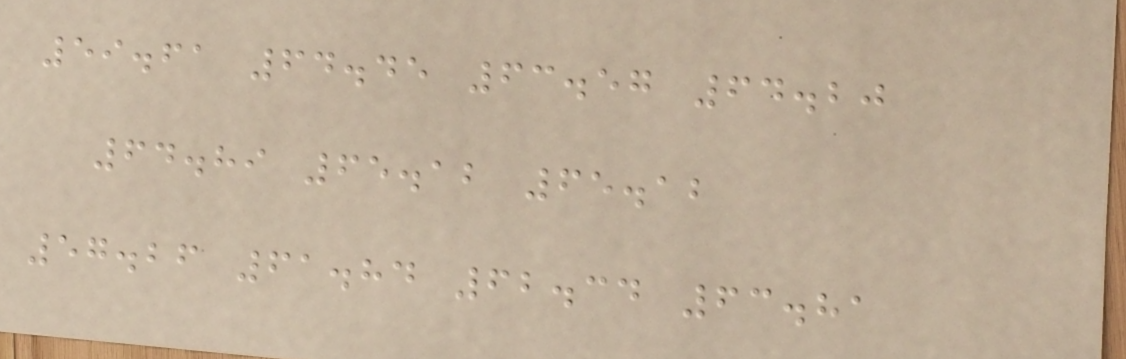59.61 64.45 63.57 64.20
64.89 65.12 65.12
57.26 61.84 62.34 63.81
